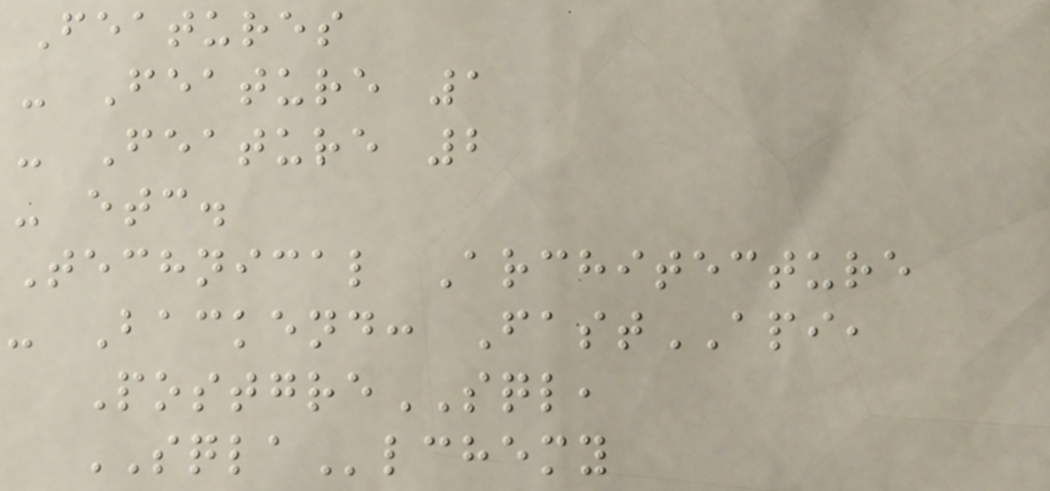Features
- Feature 1
- Feature 2
- etc.
Technical Architecture
- Backend: FastAPI,
PostgreSQL,
SQLAlchemy
